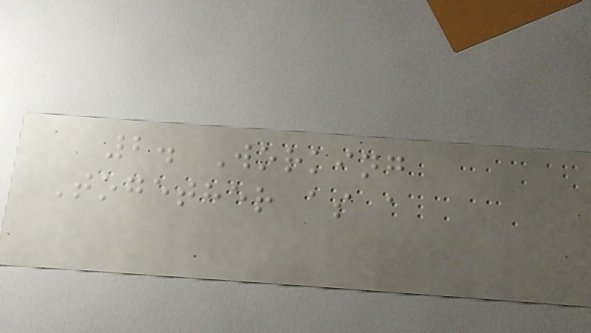2. Working
Together as a
